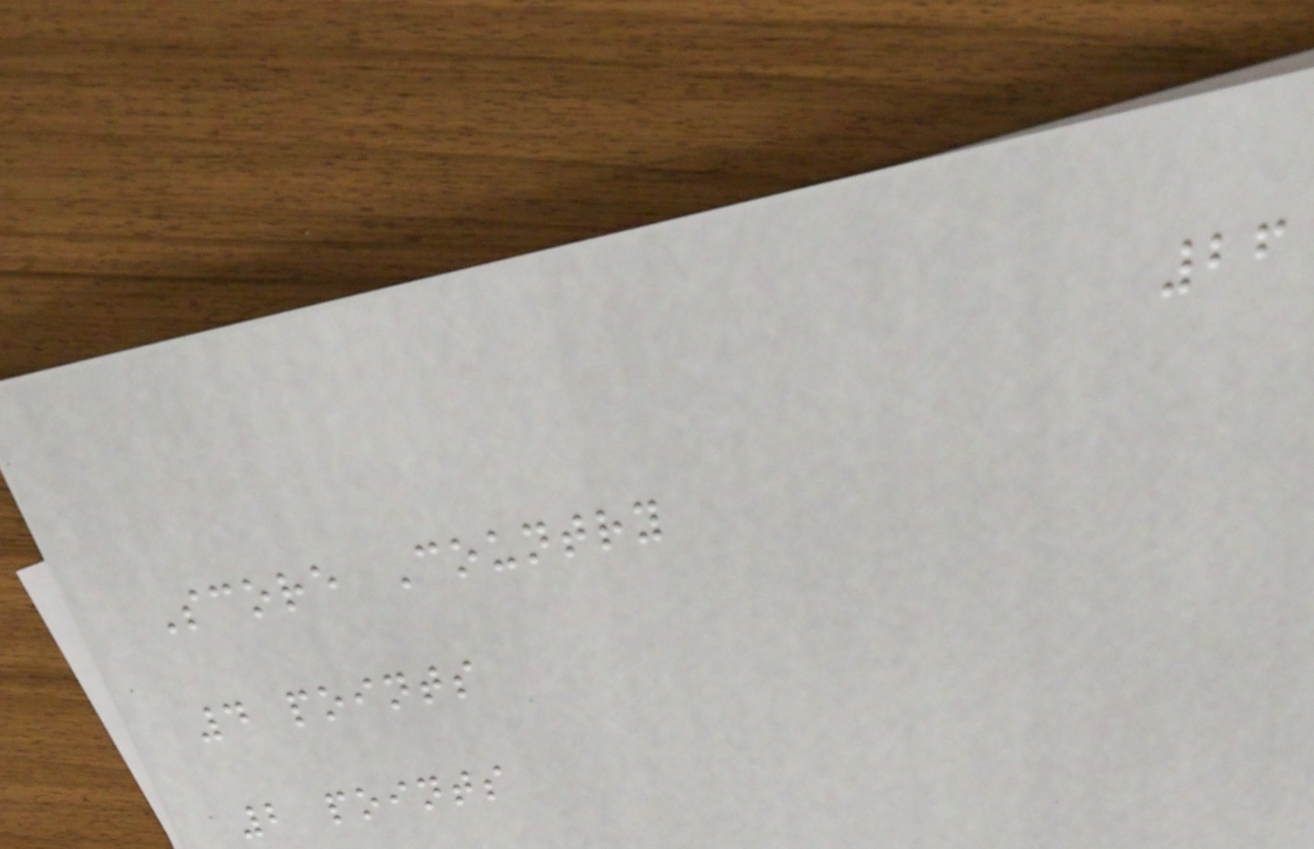26
Score Country
4 points
2 points
